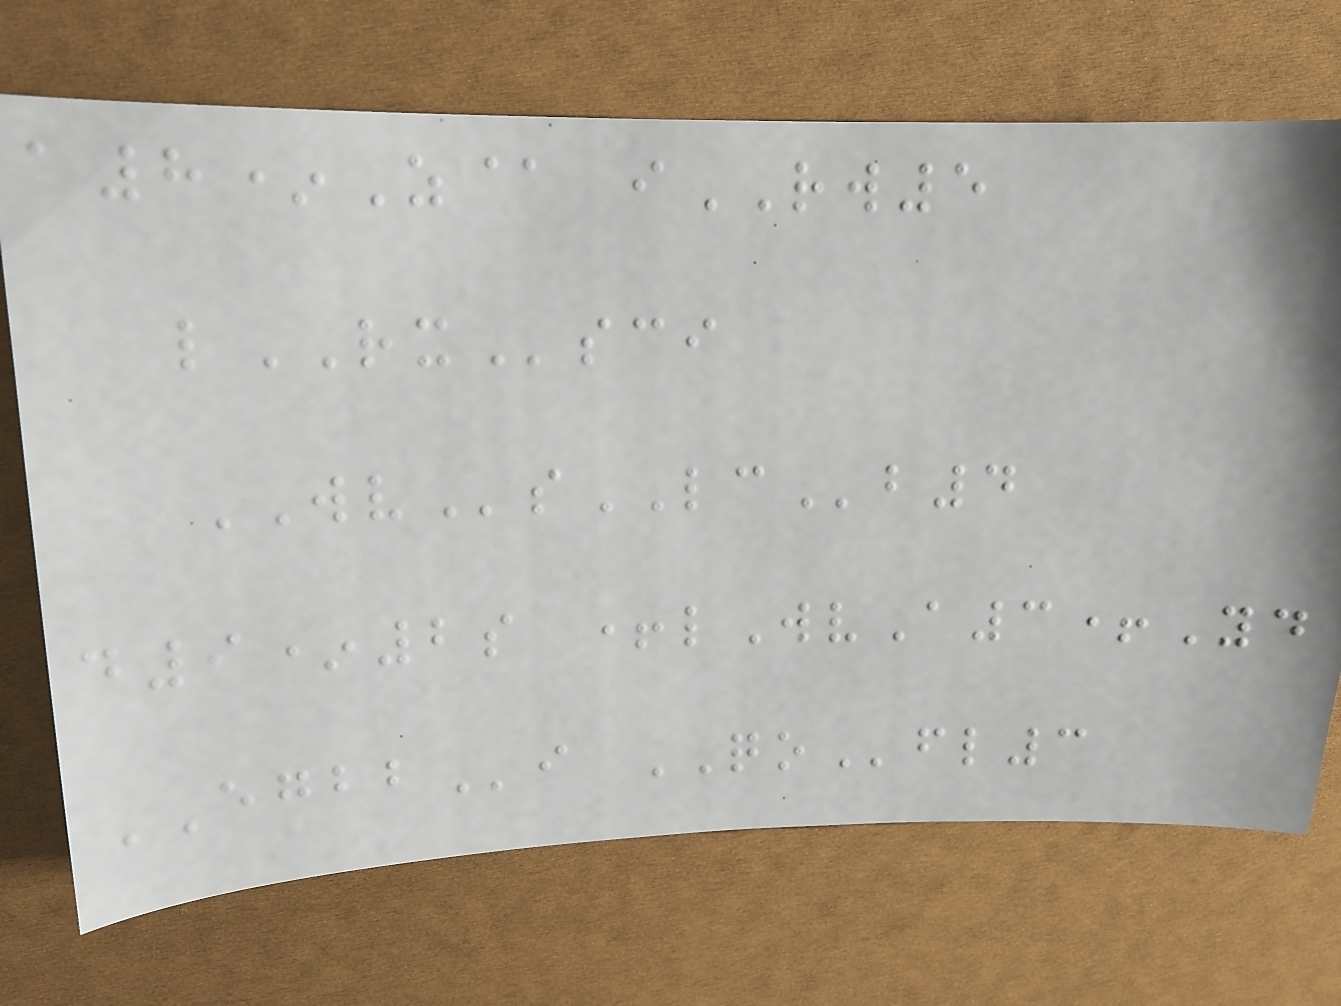a8*Z@ iRW5
lRXsci
WVsLCb4
d9*2s +lWvA3+Yd
EGBBi QOfl3
